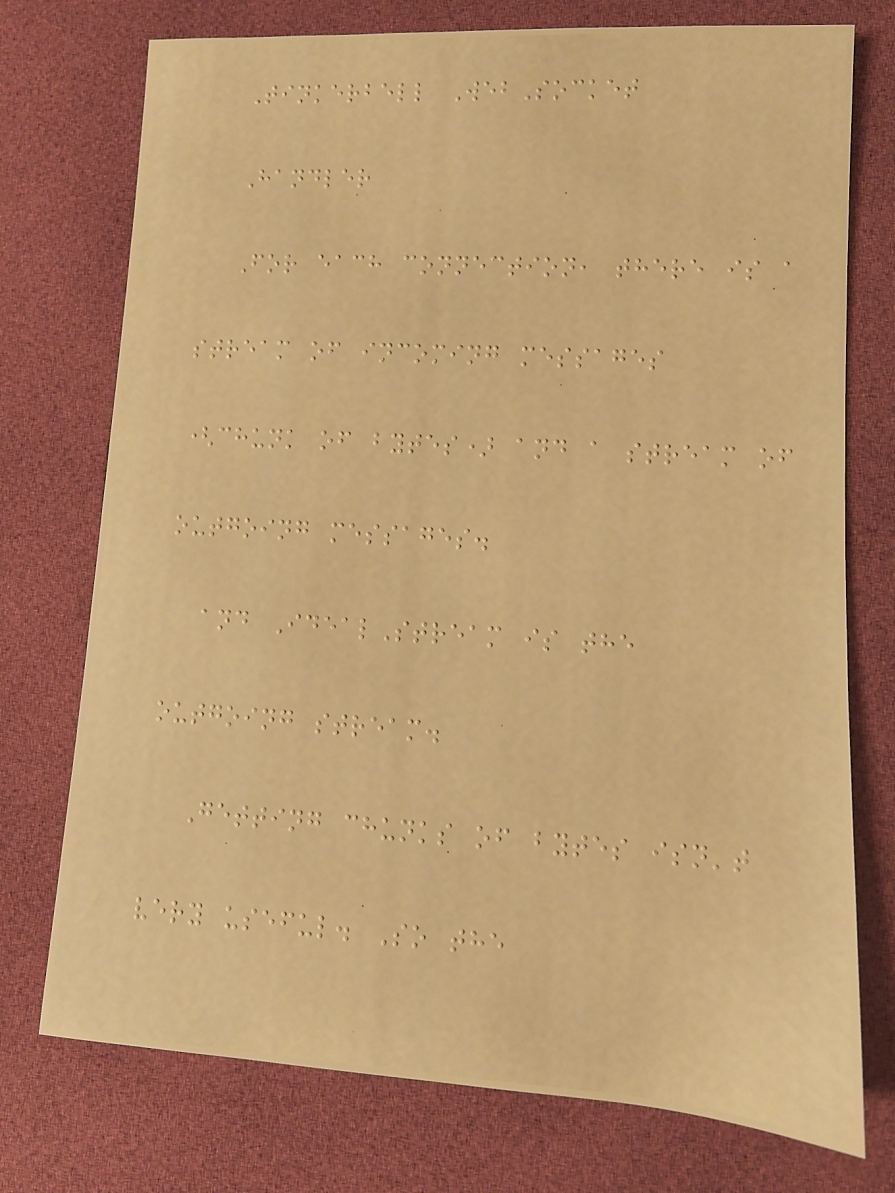Tinkerbell WebSocket
Handler
For each connection, there is a
stream of incoming messages
(chunk of bytes) and a stream of
outgoing messages.
and IdealStream is the
outgoing stream.
Getting chunks of bytes isn't
very useful. So the
